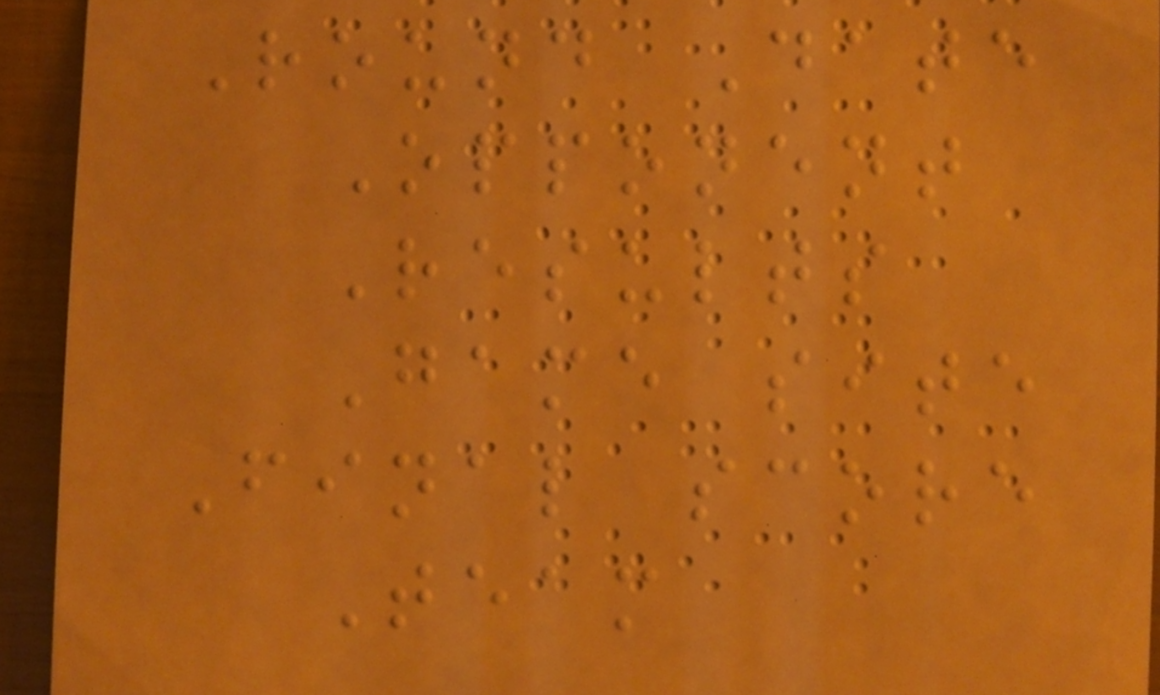Round Date
Opponent
Results
Game site
Final score
Team
